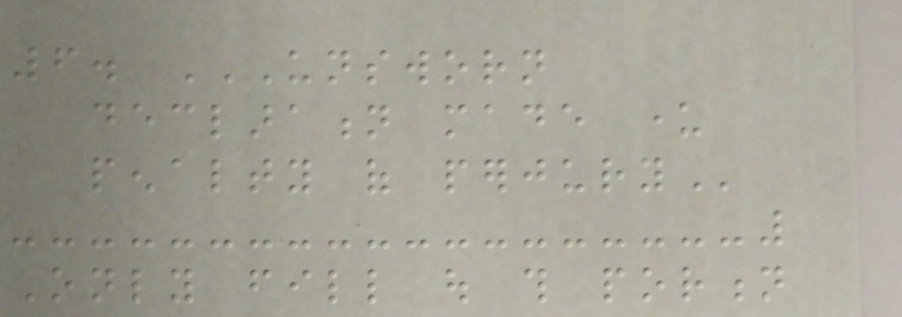6. UNSWORN
DECLARATION MADE UNDER
PENALTY OF PERJURY
Only fill out this portion
